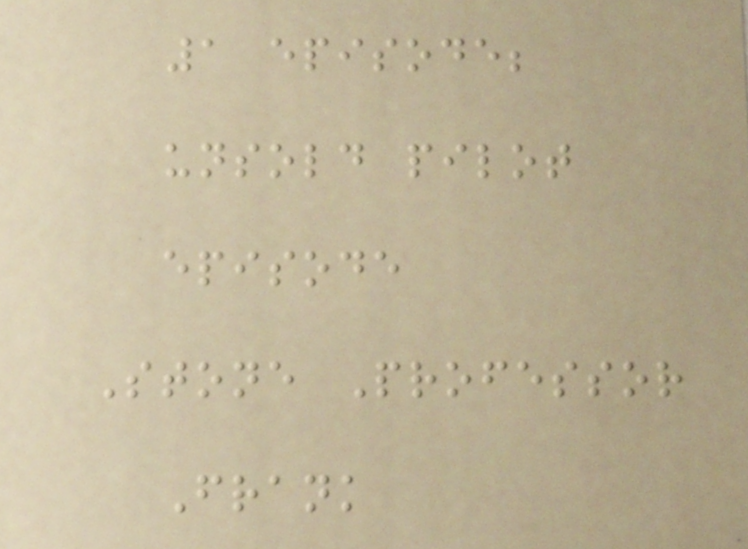1 episode;
unsold pilot
episode
Stone Professor
Frank
